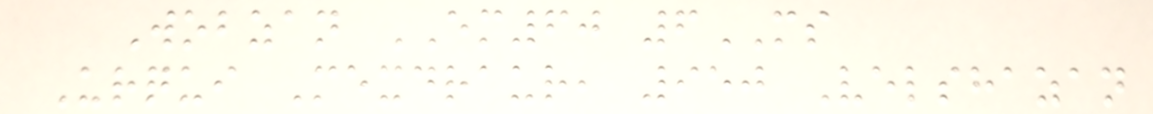Wobzan EM60 6MS
Urqui Mexdraur, 950 Velshazan
